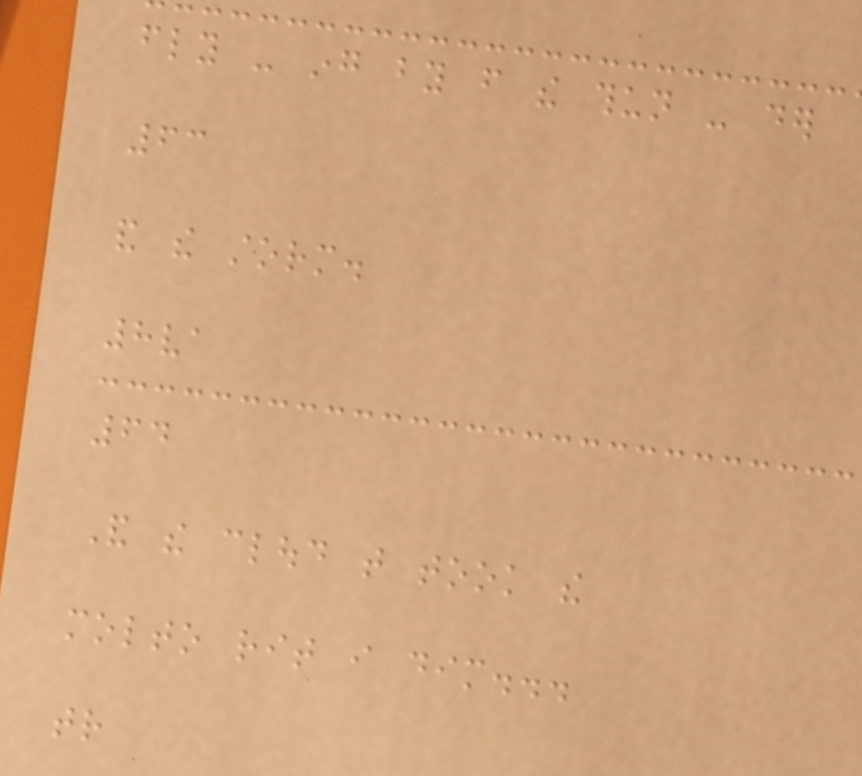fly - ing by from the thun - der
63
and the storm.
8va
64
And the cloud that took the
molto rit i dim...
tr
